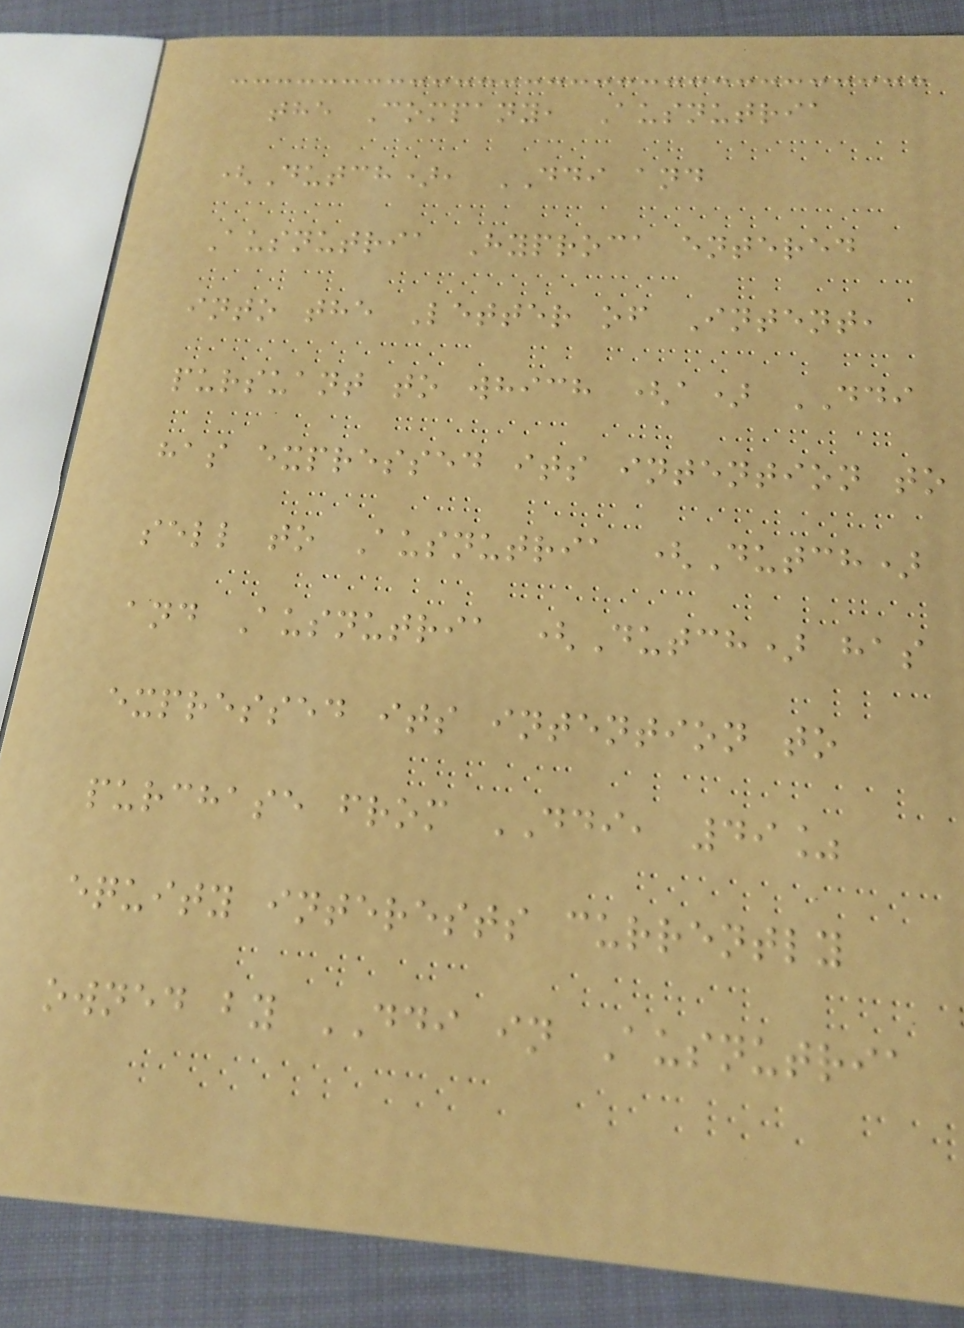the Company, Ausnutria
(Dutch), DDI and
Ausnutria Hyproca entered
into the Letter of Intent,
pursuant to which (a) DDI
has expressed its intention to
sell to Ausnutria (Dutch)
and Ausnutria (Dutch) has
expressed its intention to
purchase from DDI, 49%
equity interests currently
owned by DDI in Ausnutria
